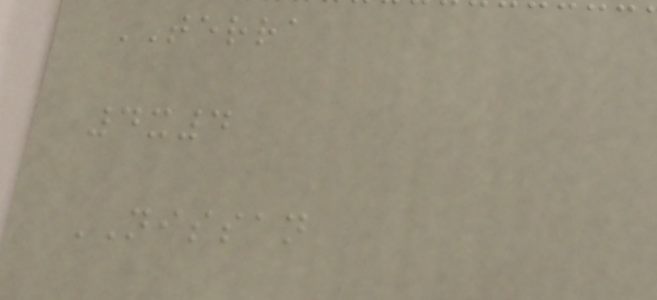TERRA
4x4
NISSAN
